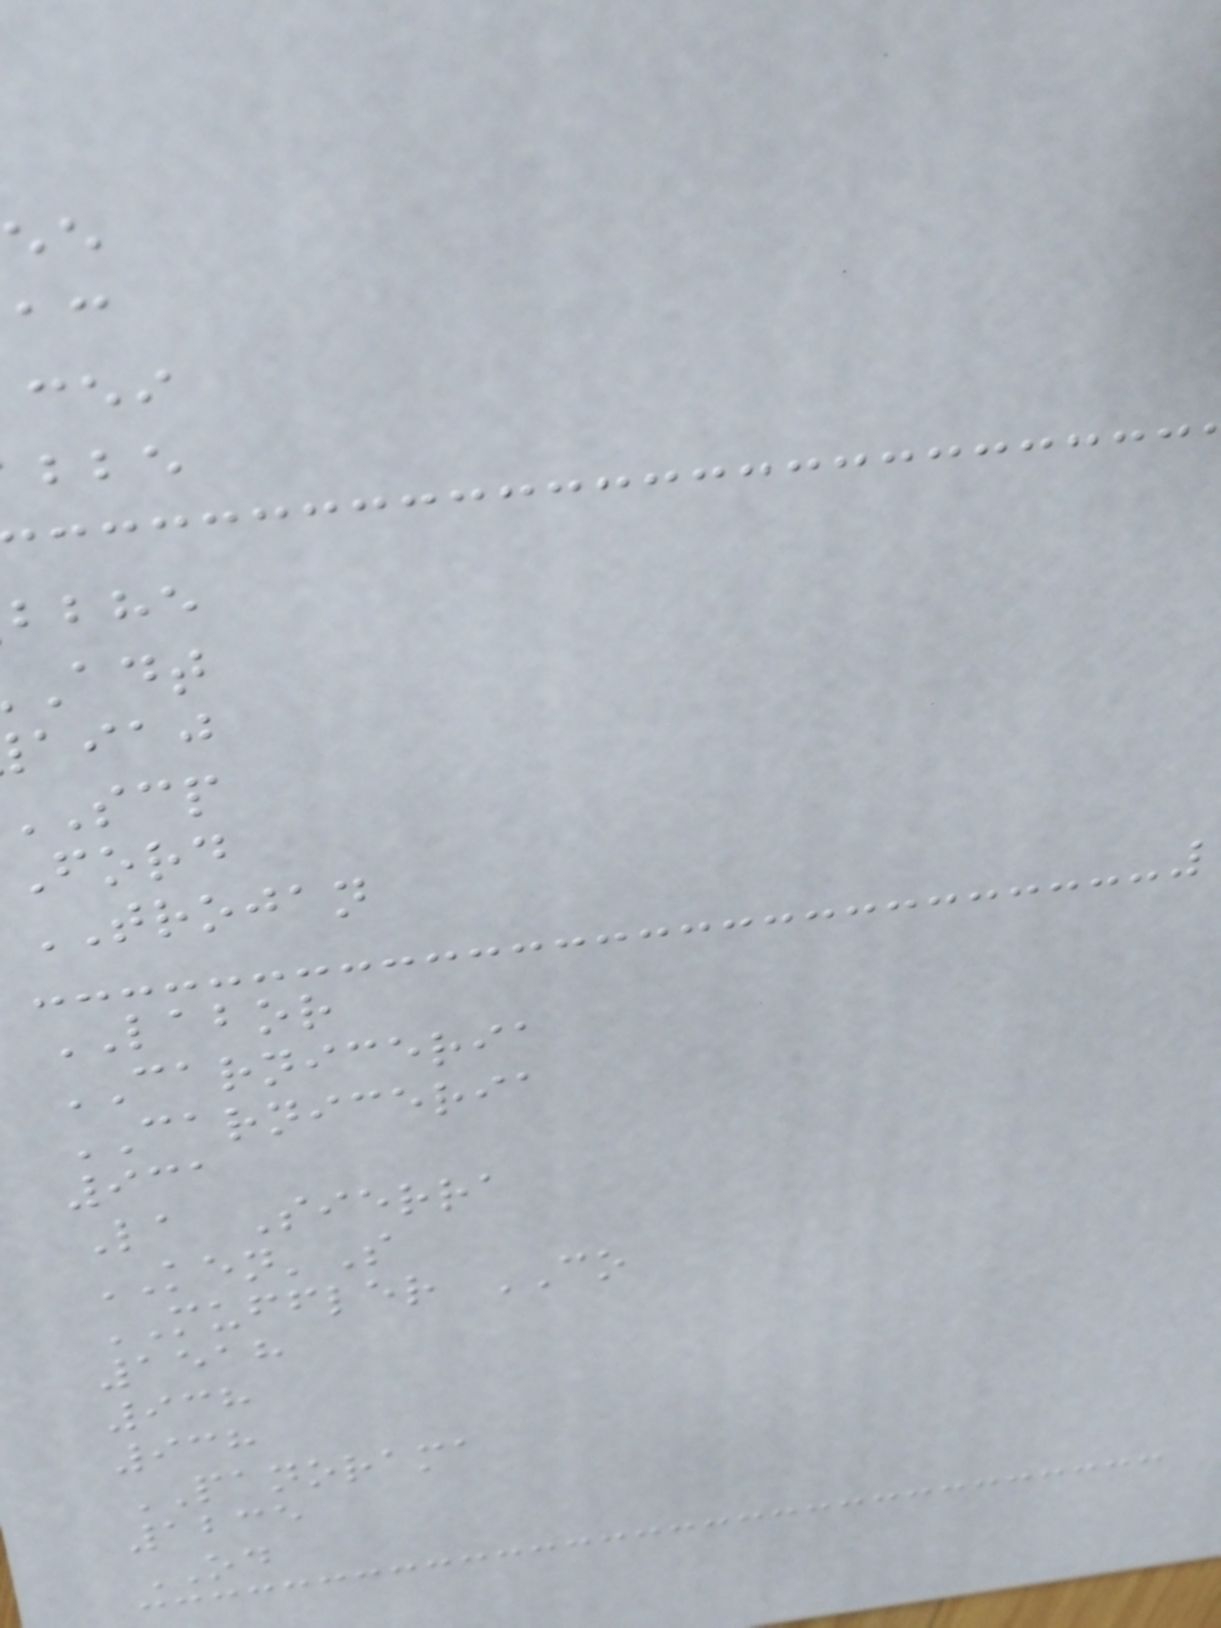bbhe
aiaj
Ford
TROJAN
LABOR
CARNICERIA
CARNICERIA
931
La Sierra
KEN'S
MUFFLER CO
1518
938
938
PANORAMA
1235
OD
